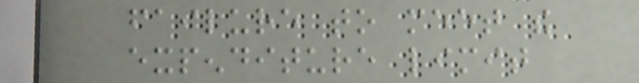failure to meet the
expenditure limit
